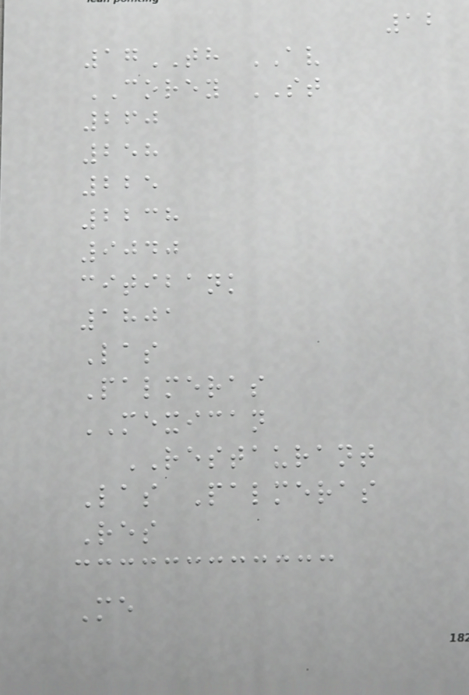12
17TH AV
COREY ST
260
258
225
2238
9040
citibank
1801
Las
Palmeras
MEXICAN
RESTAURANT
Las Palmeras
Res
Me
